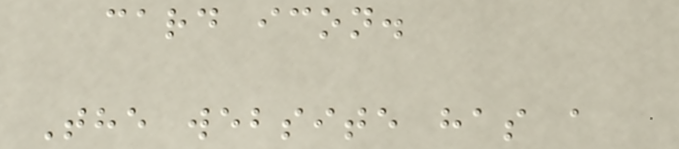card icon.
The website has a
